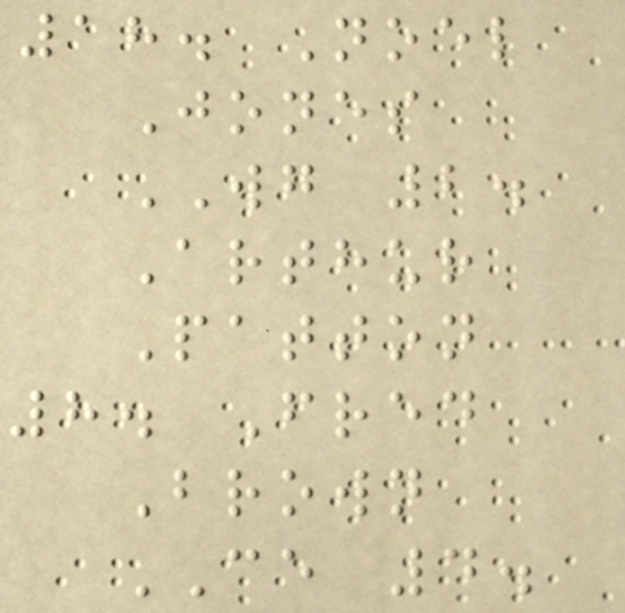18. Noel
Jones
WG 2.
Arthur
Patton
8. Fred
Brown
CE 4.
